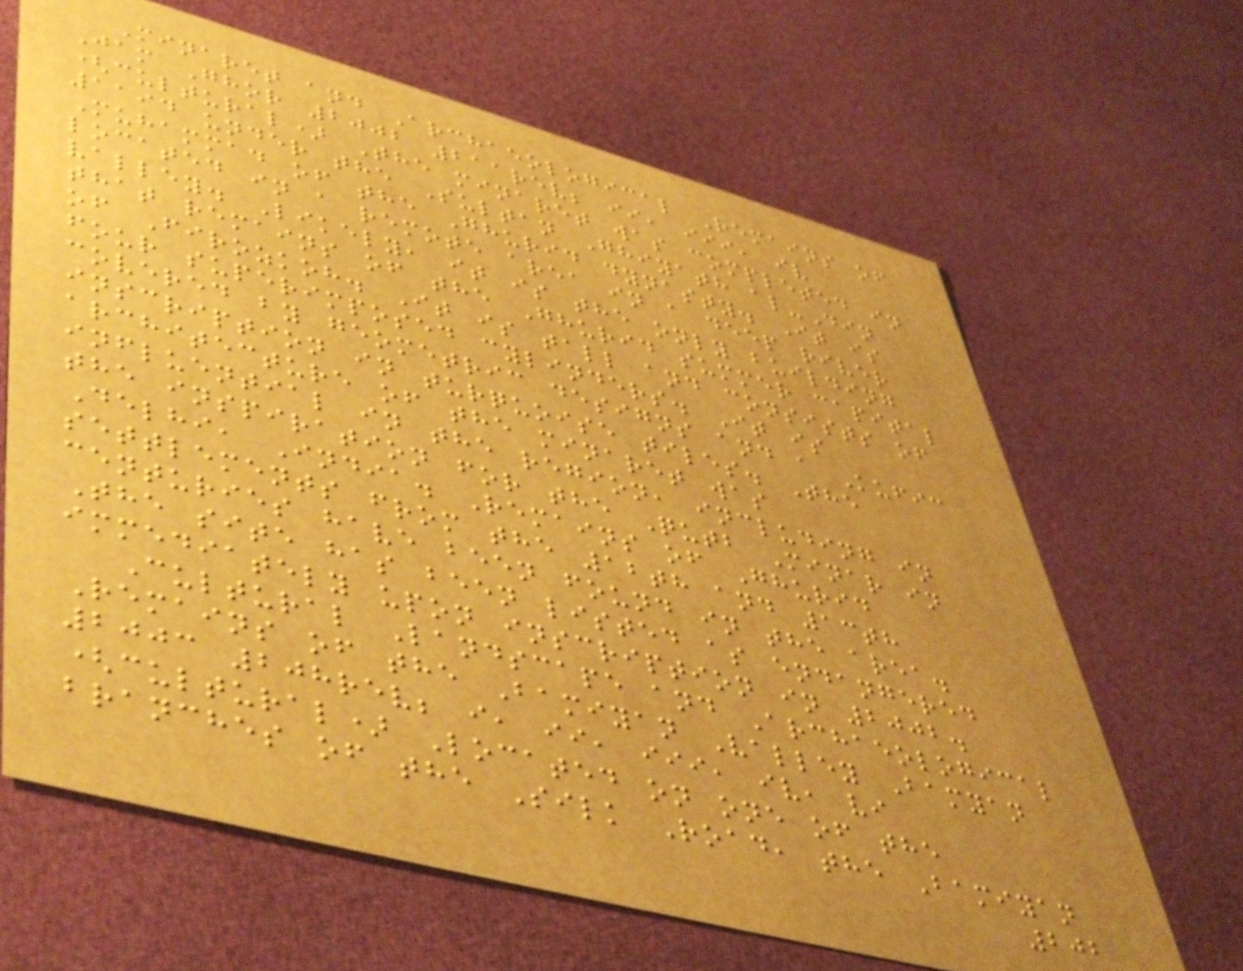Minaret and Archaeological Remains of
Jam Ghor 2002 211rev; ii, iii, iv
(cultural) The minaret was completed in
1194 under the Sultan Ghiyath al-Din
Muhammad of the Ghurid dynasty. It is
located in a remote area in a deep river
valley. Likely, it is the only building
that remains of the Ghurid summer capital
of Firozkoh. It is tall and consists of
four superimposed cylinders. It is
covered by geometric designs and a Kufic
inscription in turquoise tiles. The
architecture of the minaret was
influential in the region, including in
the inspiration for the Qutb Minar in
Delhi, India. Remains of Ghurid
settlements from the 12th and 13th
centuries have been found in the area.
The site has been listed as endangered
immediately upon inscription in 2002.
Cultural Landscape and Archaeological
Remains of the Bamiyan Valley Bamyan
2003 208rev; i, ii, iii, iv, vi
(cultural) Located on one of the
branches of the Silk Road, the Bamiyan
202
